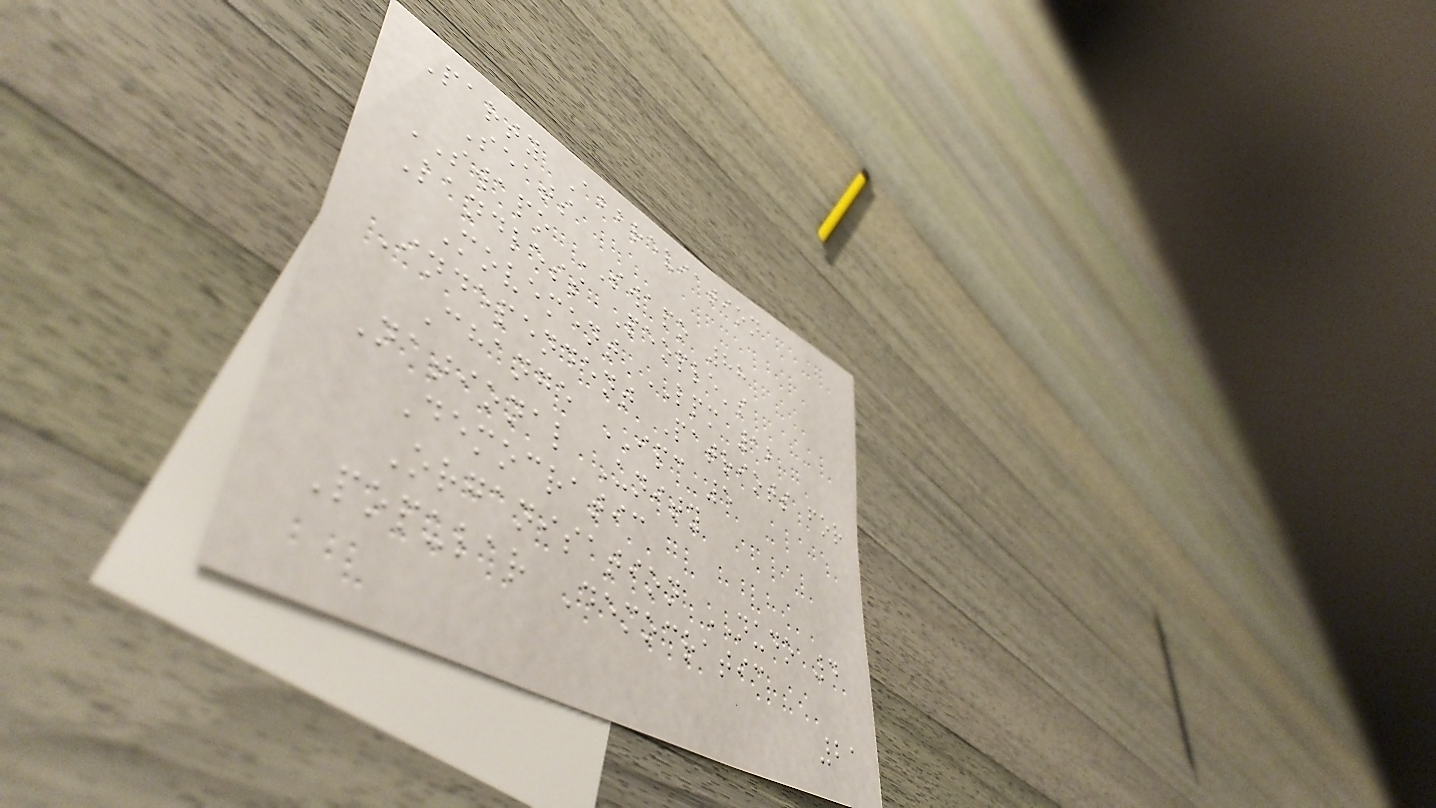Party Abbreviation
Seats
SWAPO SWAPO 88
Landless People's
Movement LPM 12
Independent Patriots for
Change IPC 5
National Unity
Democratic
Organisation NUDO 4
Popular Democratic
21
